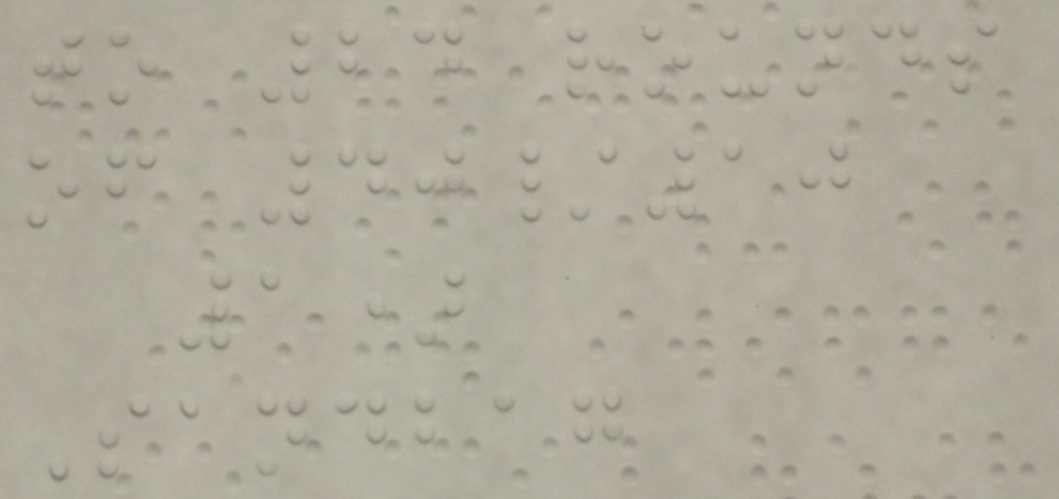to 24 rounds
of 40/10
1)
Sandbag
